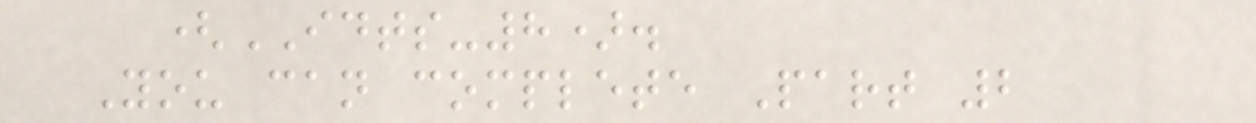(IDTS-8).
You can complete Part 2
